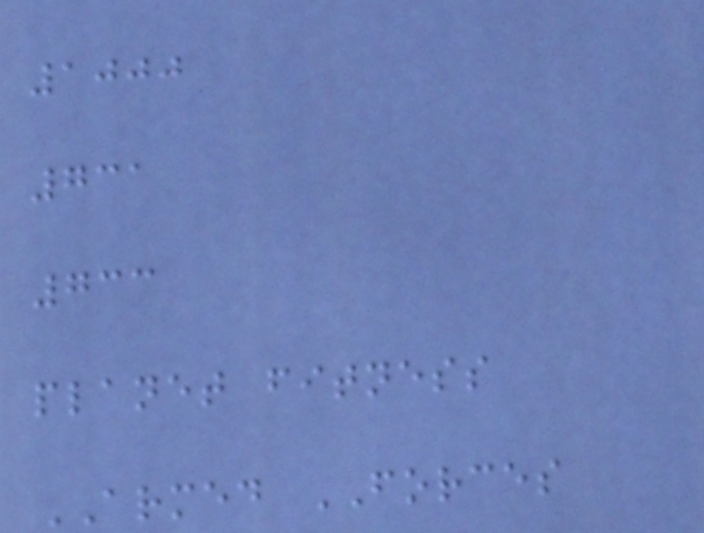1000
731
733
planet fitness
ARMED FORCES
